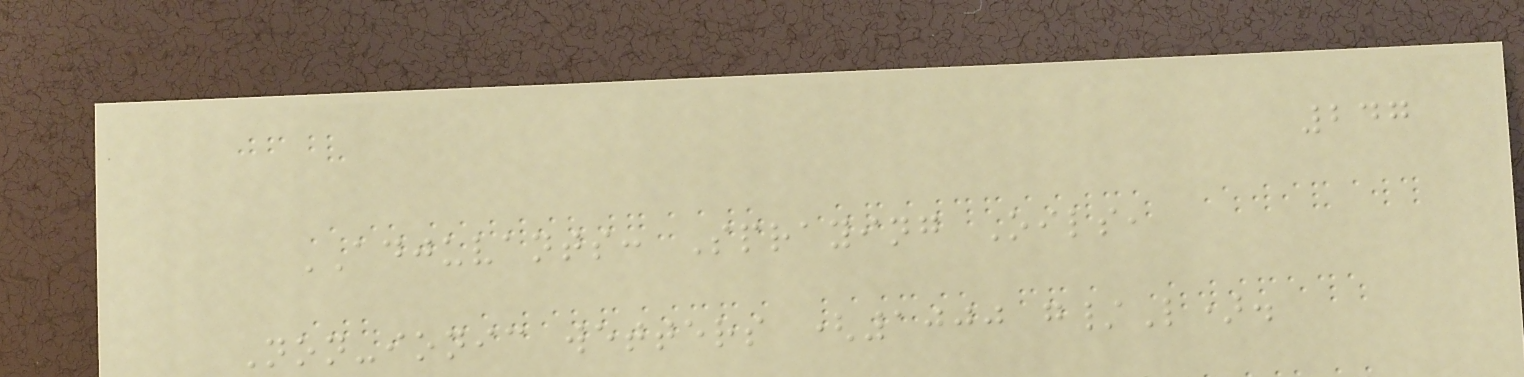247
ADJUVANTS: Spraying Oils,
Non-ionic wetters (1000 g/L).
